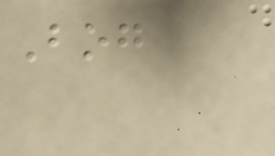Bog
